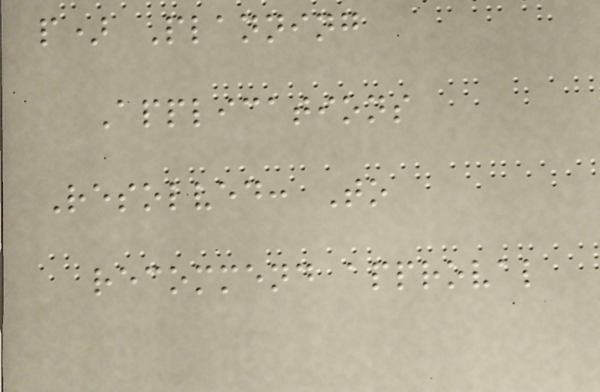p) Planning
Applications
Resolved: To
recommend approval
